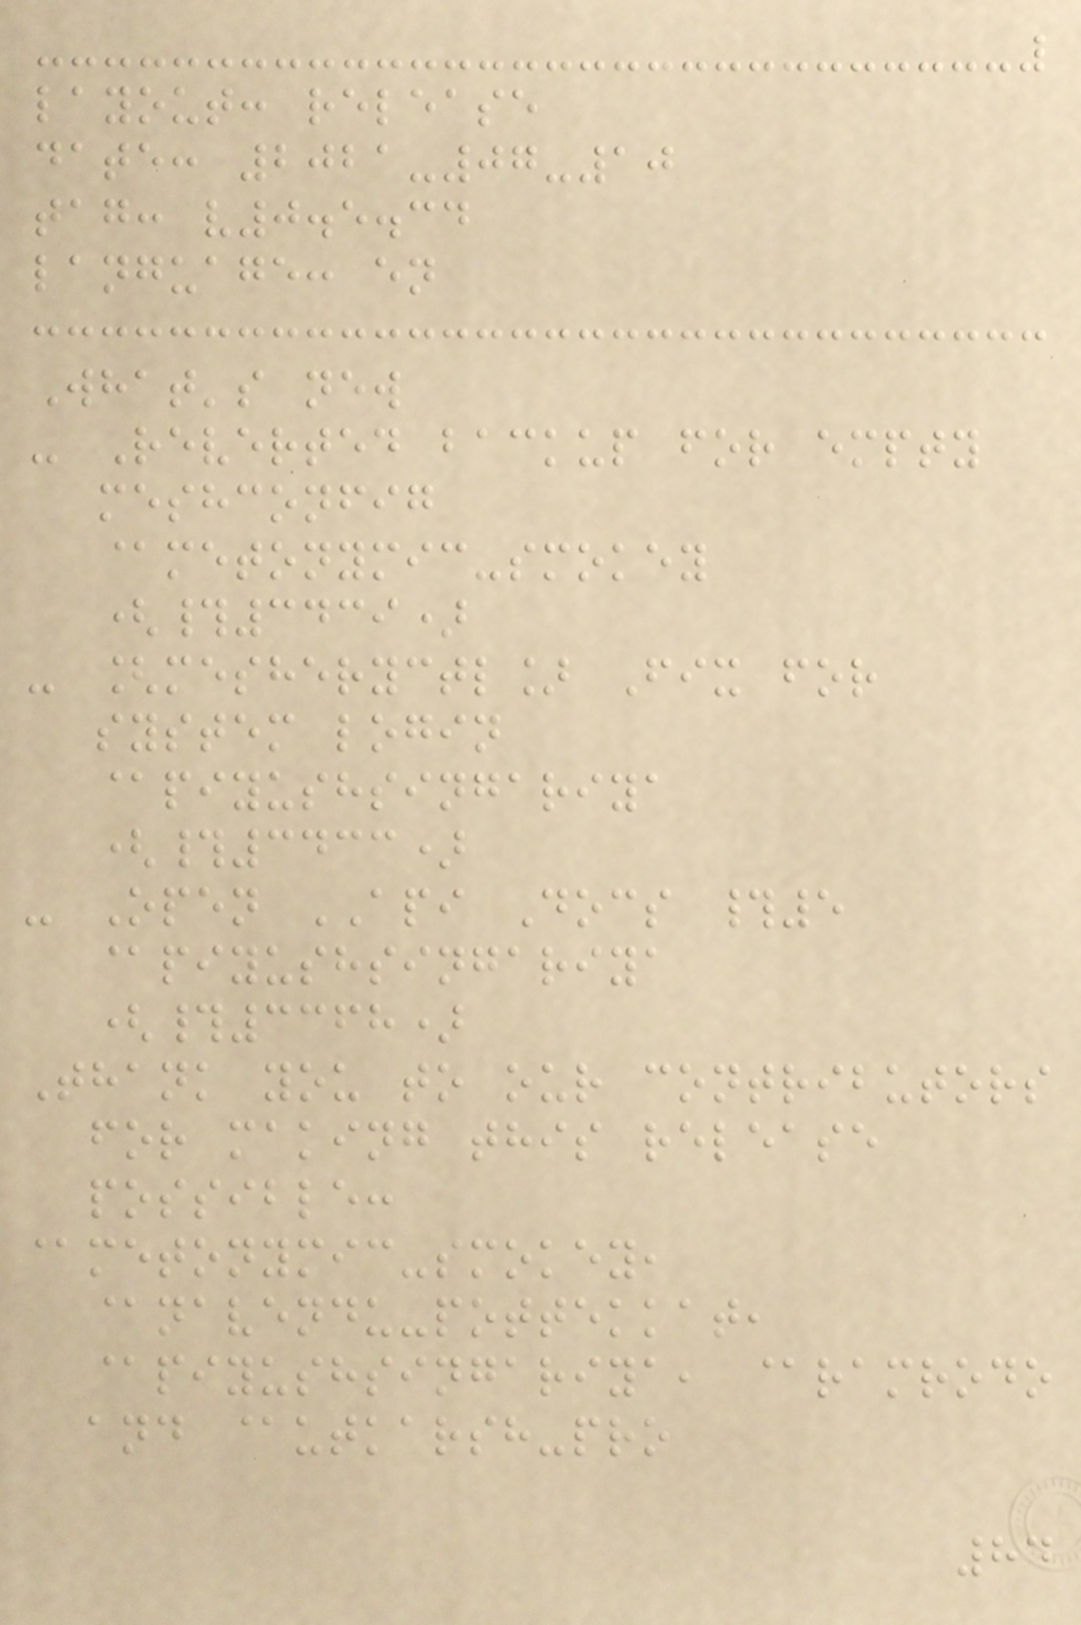layout: release
date: 2021-07-10
tag: v0.5.34
language: en
What's new
- Reverted backup for empty
meshconfig
@metonymic-smokey
(#3439)
- [mesheryctl] Fix for
system login
@piyushsingariya
(#3433)
- Open API Docs #5
@piyushsingariya
(#3368)
Thank you to our contributors
for making this release
possible:
@metonymic-smokey,
@navendu-pottekkat,
@piyushsingariya, @ramrodo
and @utkarsh-pro
84
